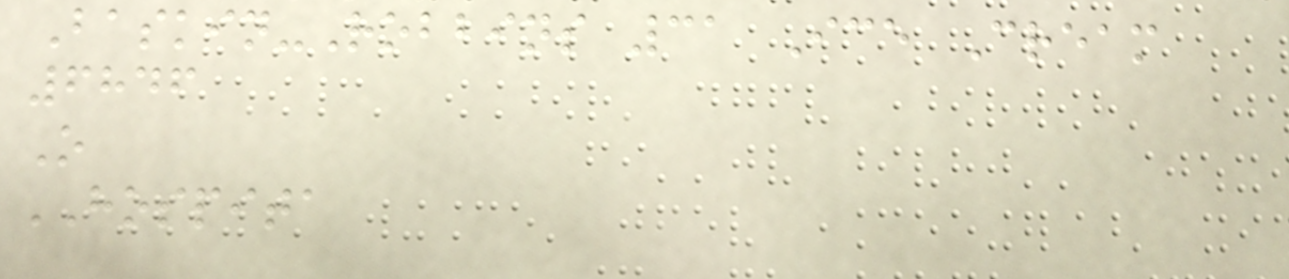Baskin-Robbins 31 Ice Cream
6846
O
HOSPITA
